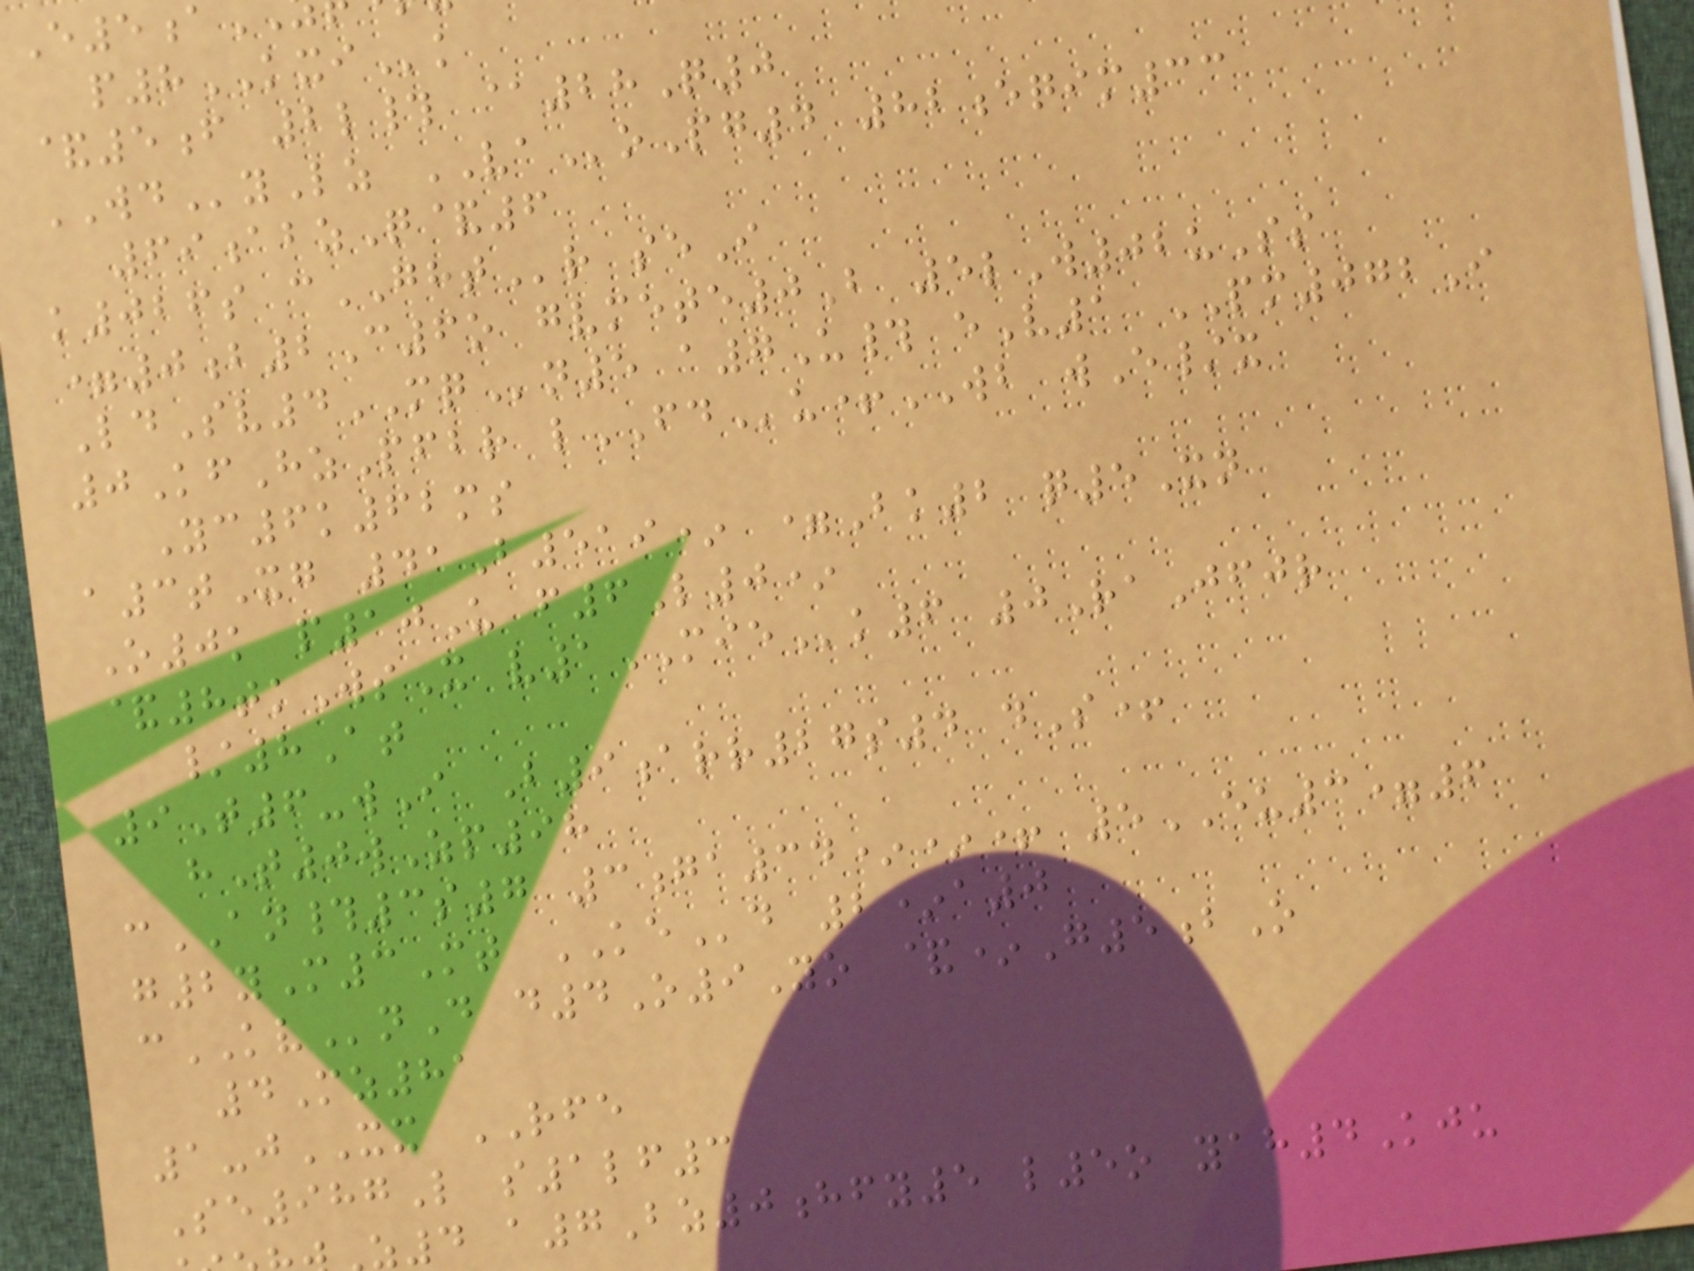p8KXIk
&5f 2l# @28Q0
WDyLz VAoPg4 82eqim33
69abzQ&6
k026s cGHTr seI
=0b2C6o gvmete0B 5lW02uSs
LdSv4MQn5 a7U# eV1 PM072I
0KfHzPfbr lFDu+WB wE/x
Yc6k62ms
a3tXg 41B519* =Bk2 q5Xn
O0k p10U f6L0*
&8tkWsX v1MIEk6 0RaJfjr
/8At
9T6-wI B9arr27s4 dS+
hT0wZp98
cAN#3s7 3ga34**+ 5EU3=6
g2yM3Mt KEd 2*a0
cKVnD d4O9Yo &*G5bO
4Mz81
1-jXX RFE
Se987L s1lf3
z4 a7Bz0hfy5 l5o yah4Kju
